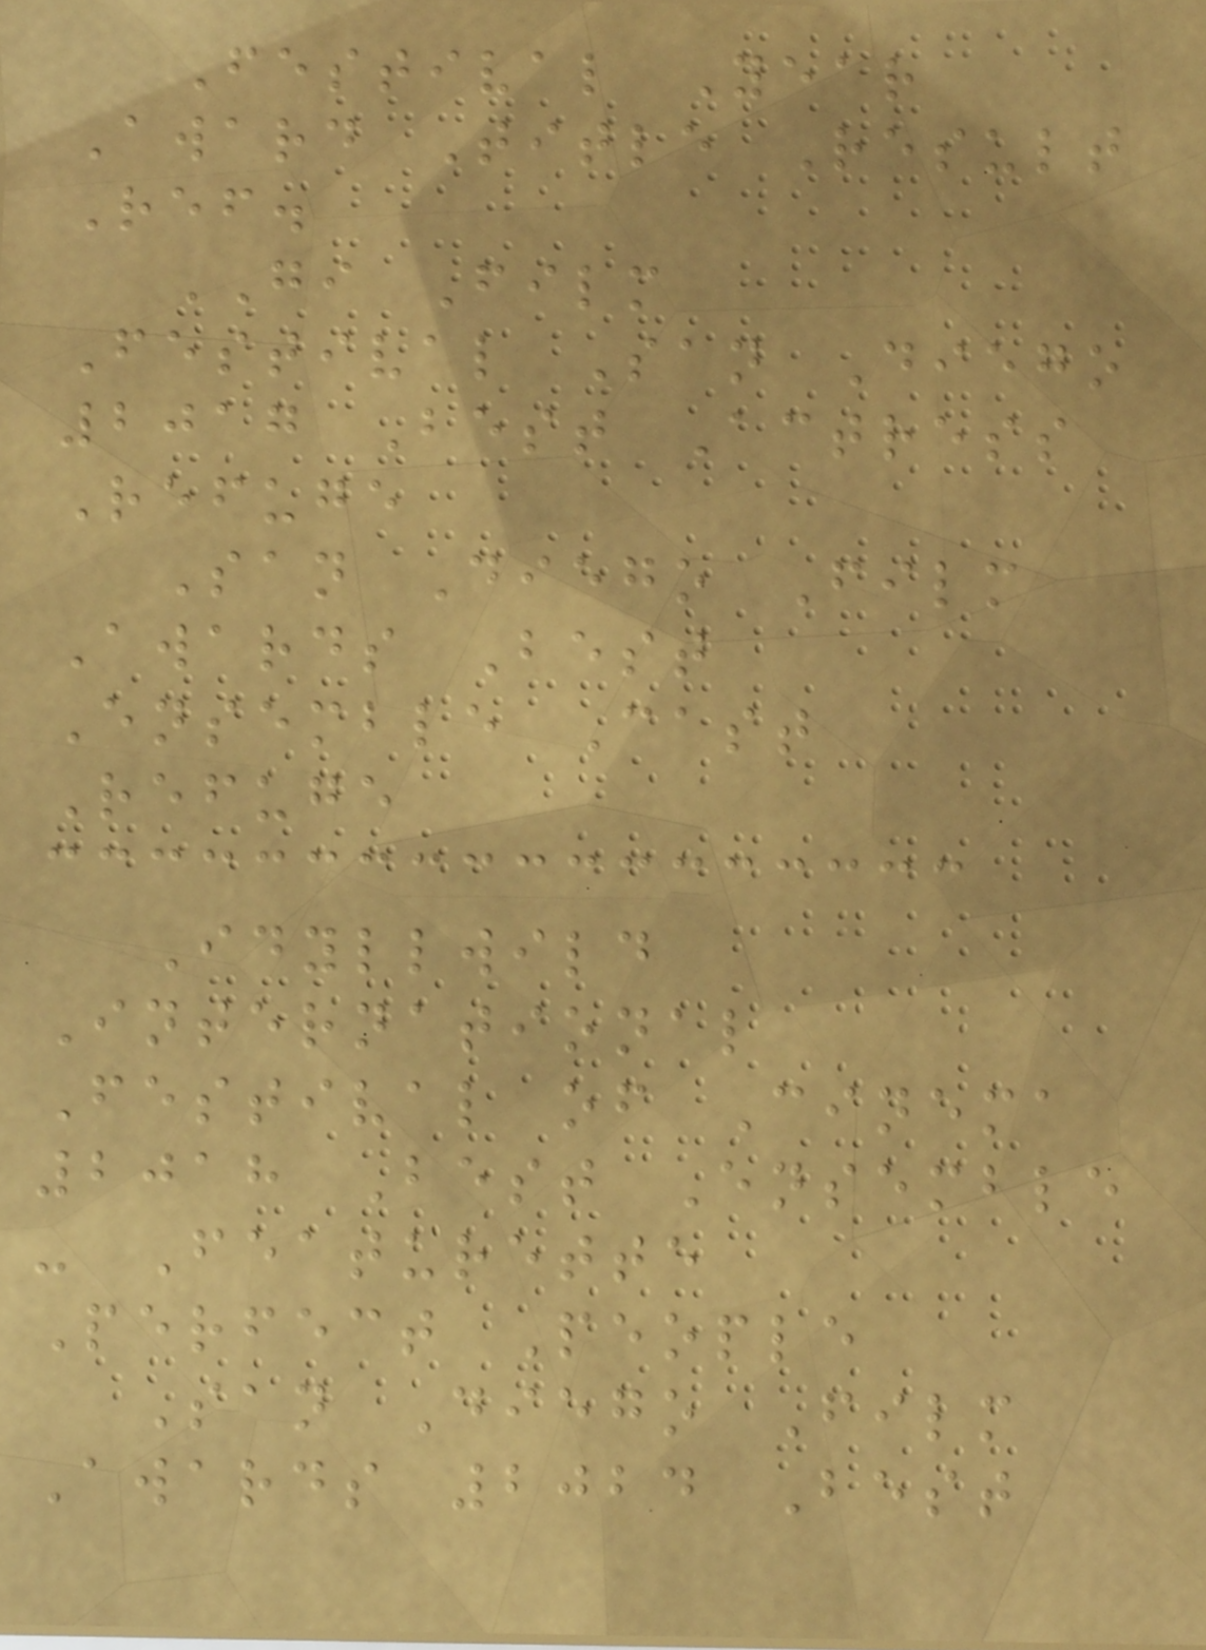Festival Year
Award Title Result
Ref.
GI Film
Festival San Diego
2017 Best Actress
Refuge
San Diego Film
Awards Best
Ensemble Cast
Refuge
Idyllwild
International
Festival of Cinema
2018 Best Ensemble
- Featurette
Perfect People
San Diego Film
Awards 2024 Best
